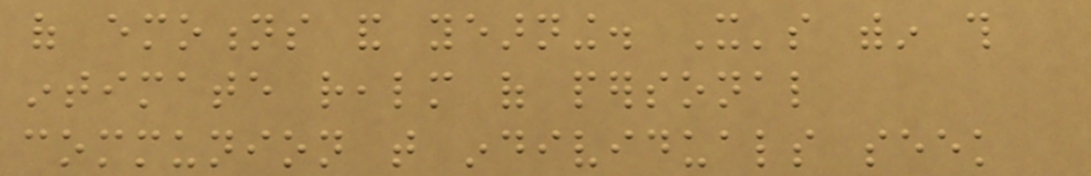of emotions and yearning. It's within this
intimate realm of personal
communion that individuals seek
